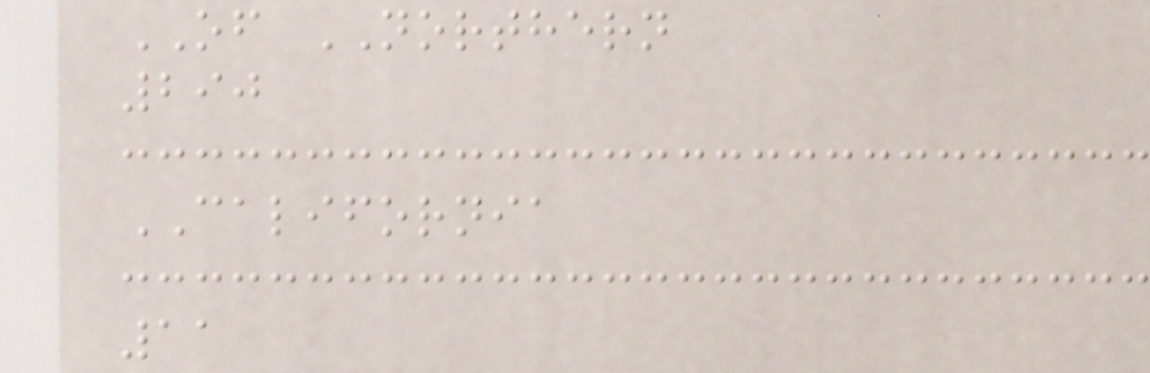OF NORTHERN
290
CALIFORNIA
11
